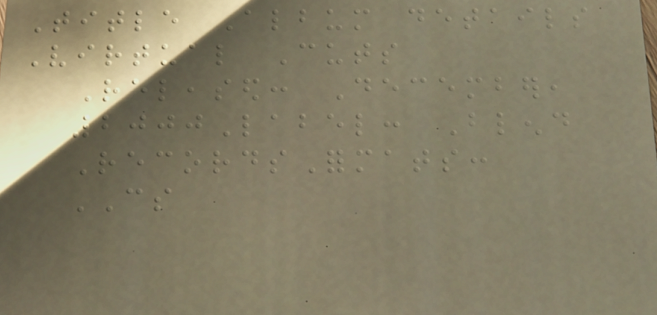Title Album details
Virtual Cuts
Released: December,
2000Label: Blend
RecordsFormats:
CS
